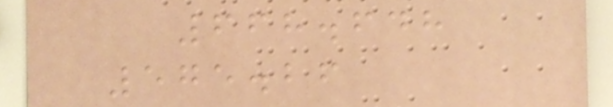668.648
575.26
